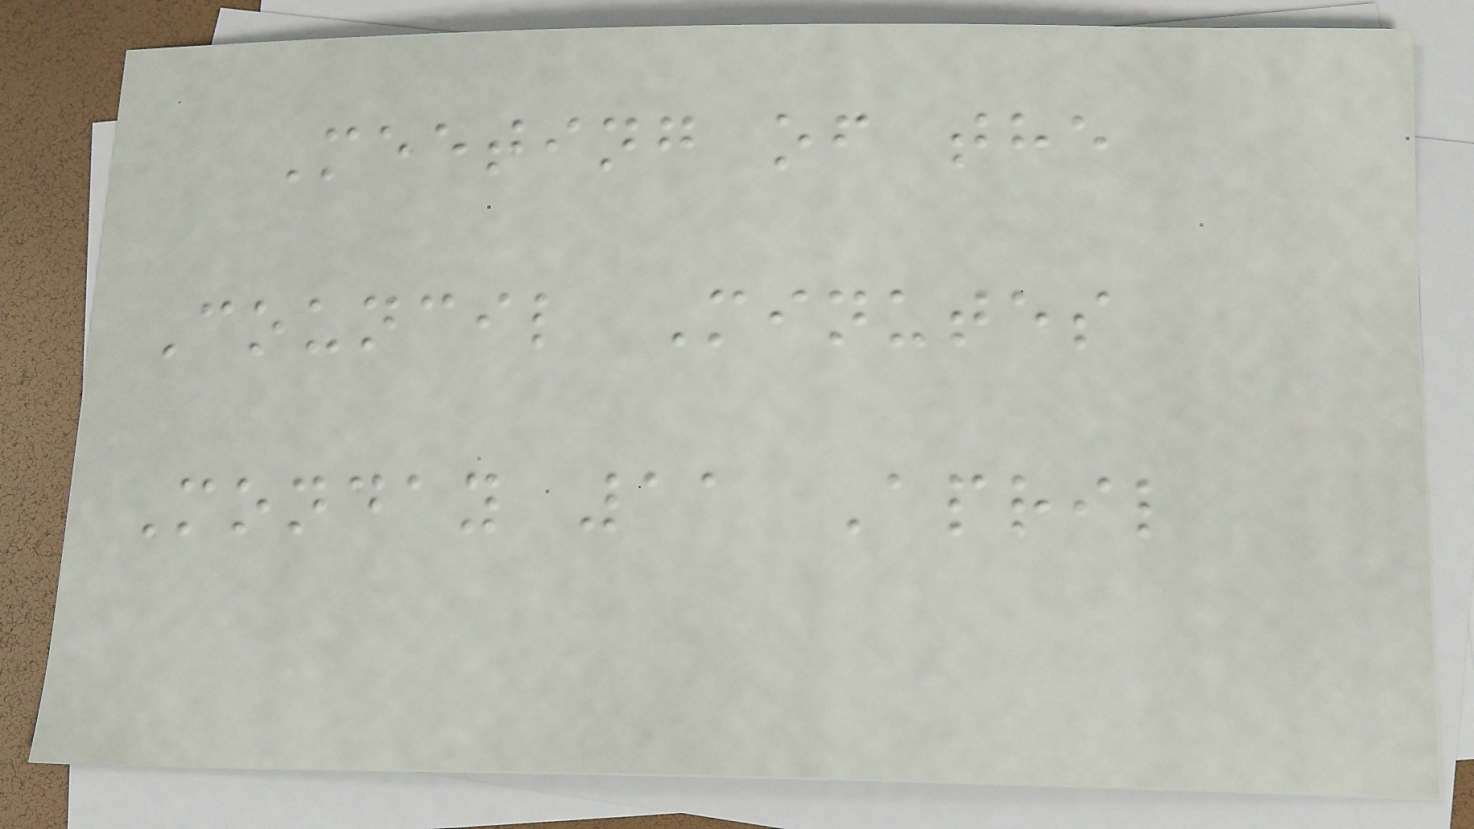Meeting of the
Council Minutes
Monday 11 April
